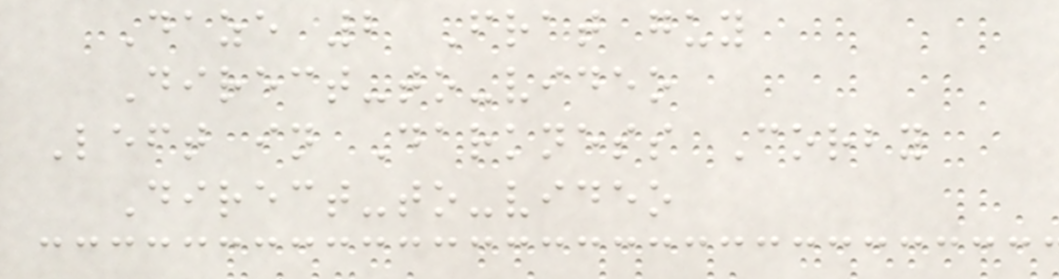Daze 2 Frat guy
Direct-to-video
Left in Darkness Corby
Direct-to-video
